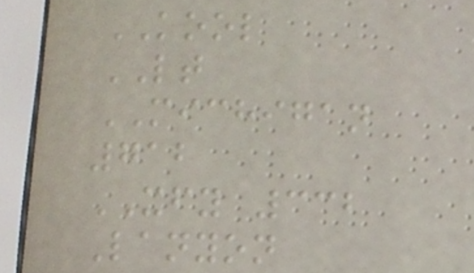KOOL
LT
MICHIGAN
712
XFY 332
Lanyon
